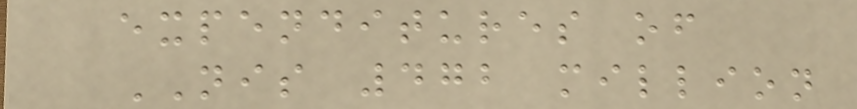expenditures of
NIS 472 million
